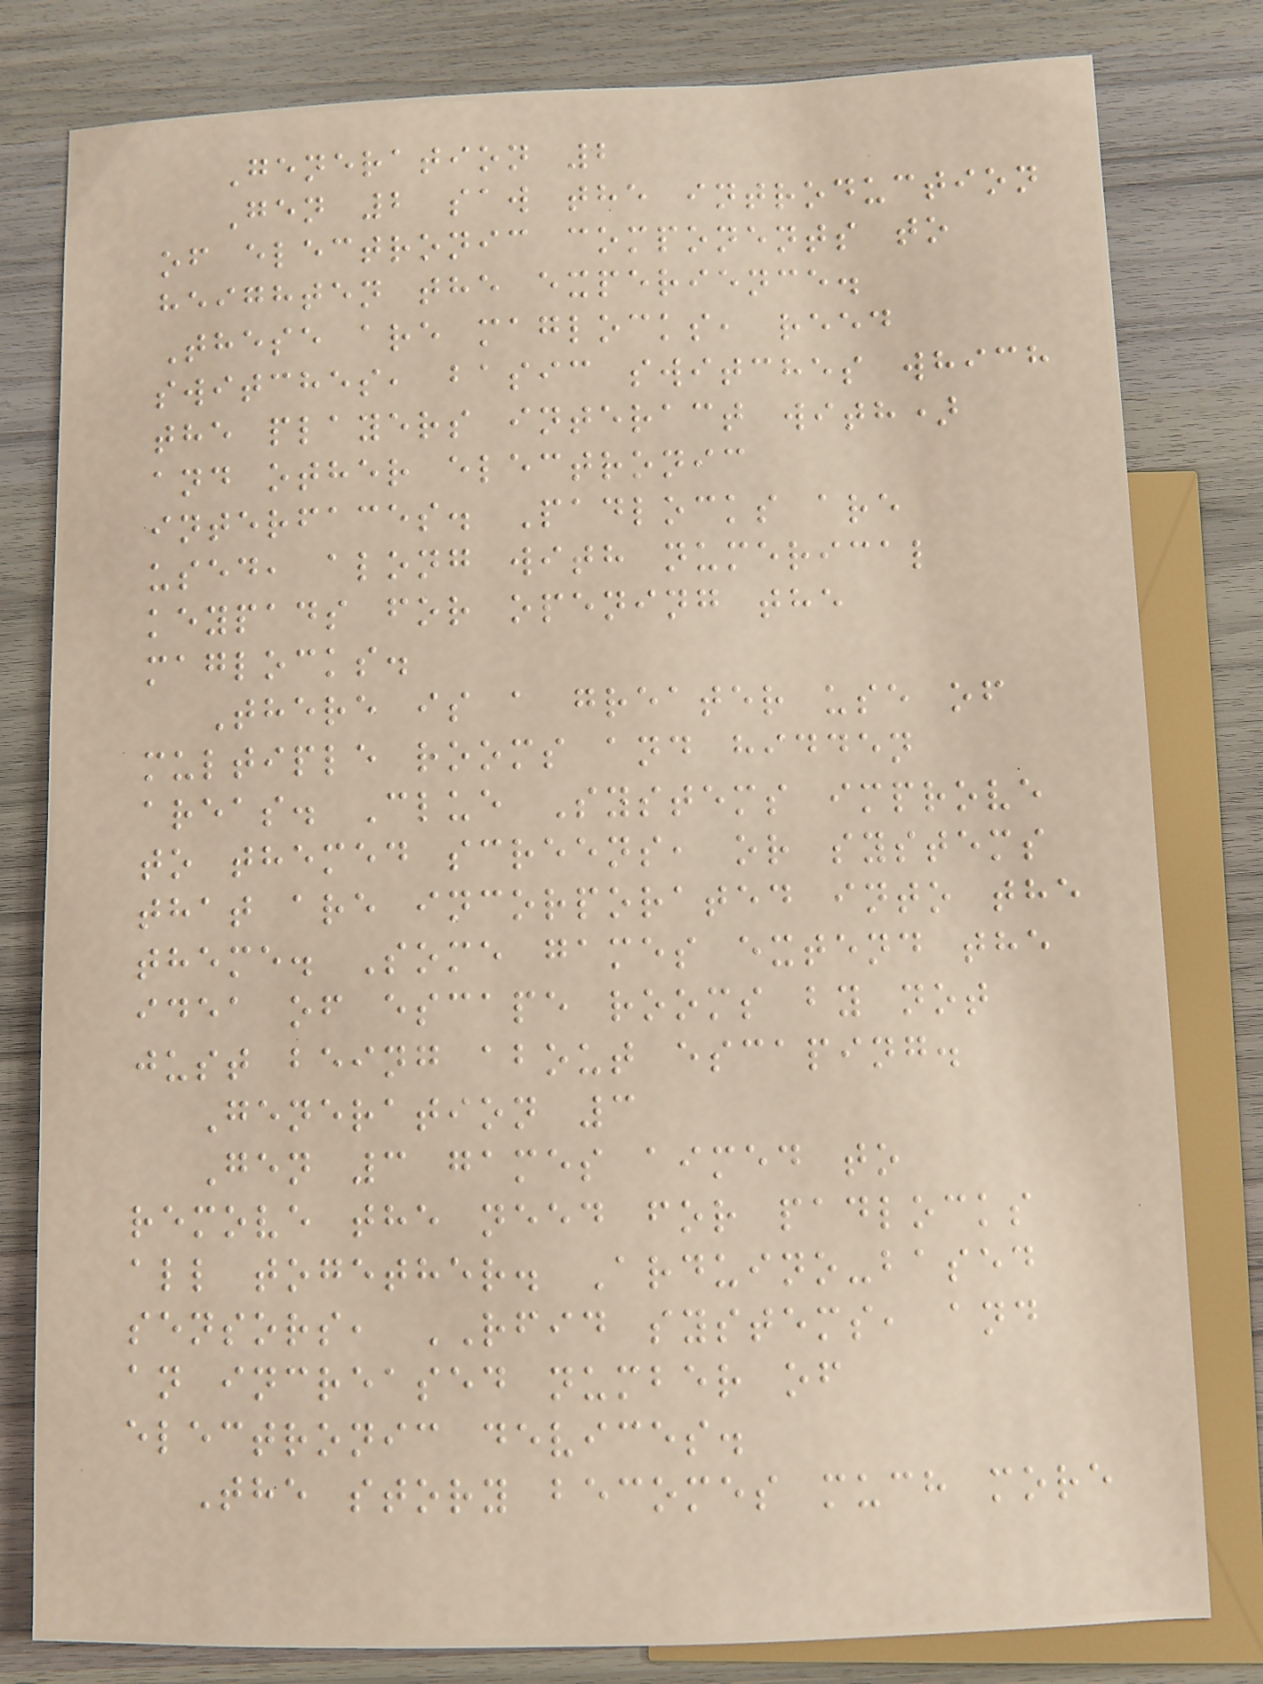Generation 2
Gen 2 saw the introduction
of electronic components to
heighten the experience.
These are maglocks, reed
switches, basic switches which
the players interact with)
and other electronic
interfaces. Padlocks are
used, along with numerical
keypads for opening the
maglocks.
There is a greater use of
multiple rooms and hidden
areas. Clue Systems improve
to themed screens, or systems
that are incorporated into the
theme. Some games extend the
idea of escape rooms by not
just being about escaping.
Generation 3
Gen 3 games aimed to
remove the need for padlocks
all together. Arduino-based
sensors, RFID systems, and
an increased number of
electronic devices.
The story becomes much more
